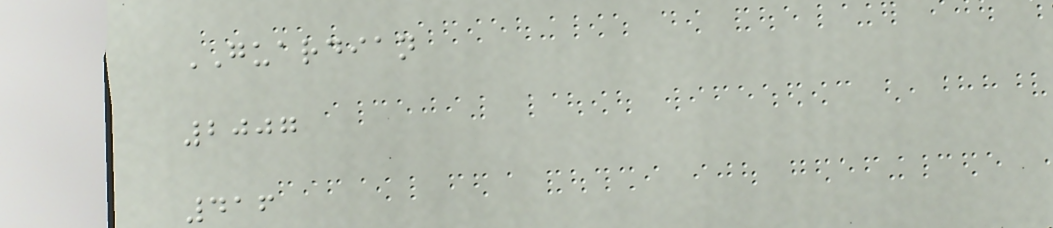GUARDIAN
2007
416
